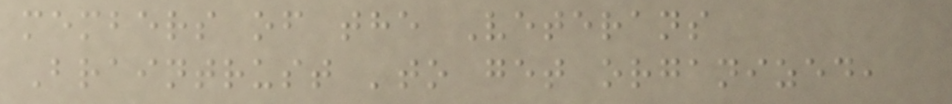members of the Veterans
Braintrust 'to get organized,
